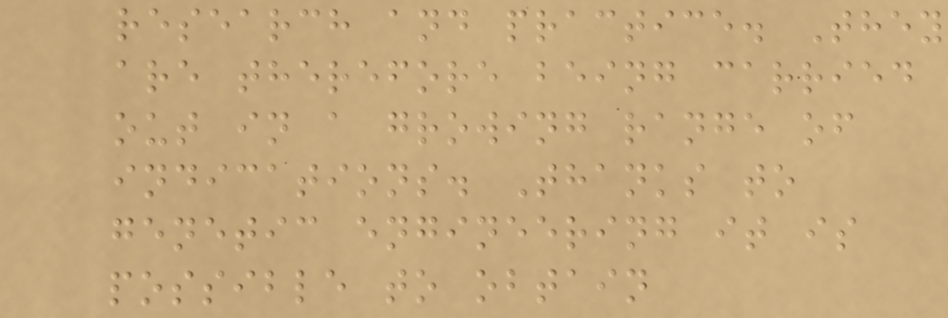research and practice. They
are therefore being carried
out in a growing range of
indications. Thanks to
genetic engineering it is
possible to obtain
